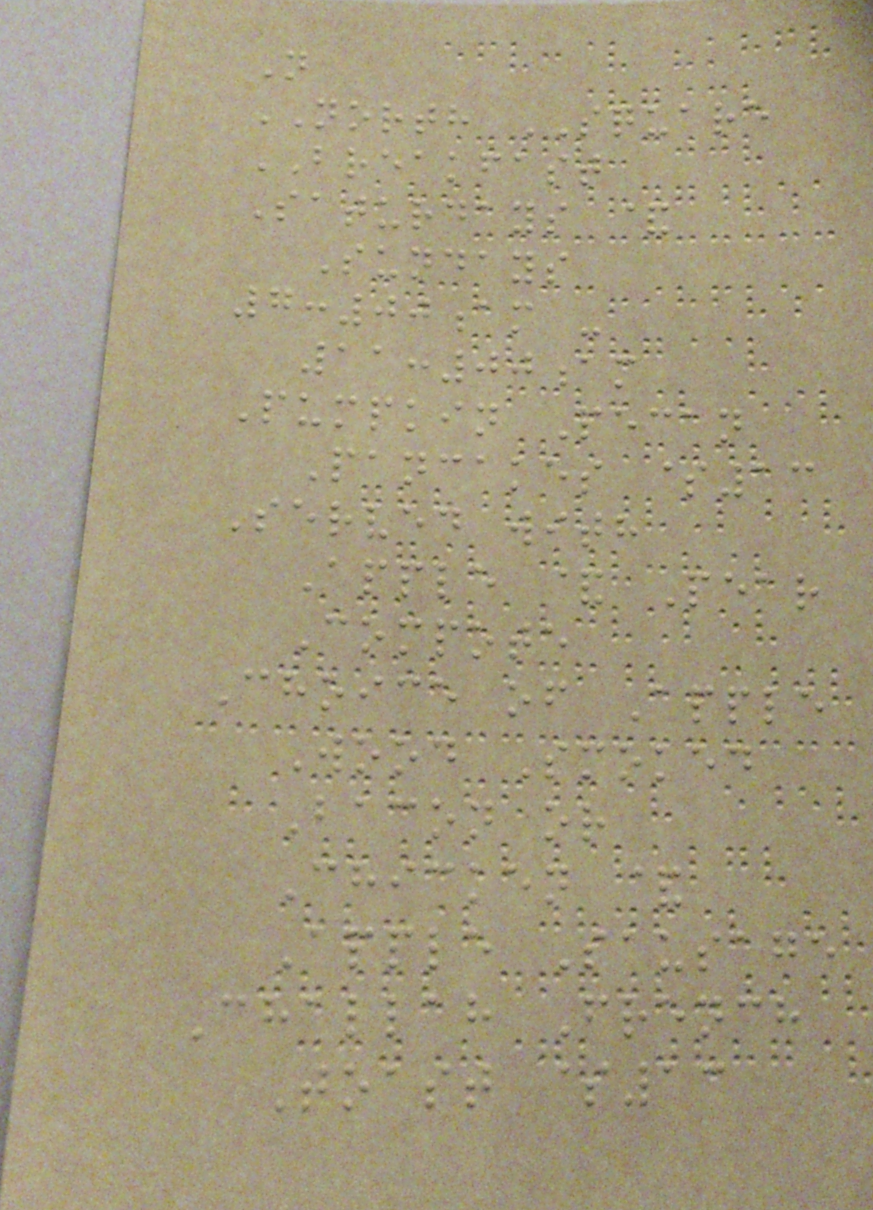N
NORTH SQUARE
BREAKFAST
Saturdays &
Sundays
7:00am -
11:00am
Pumpkin Pecan
Pancakes $13
Served with
Apple & Pear
Compote
Choice of Apple
Wood Smoked
Bacon or
Chicken &
Apple Sausage
Challah French
Toast $13
